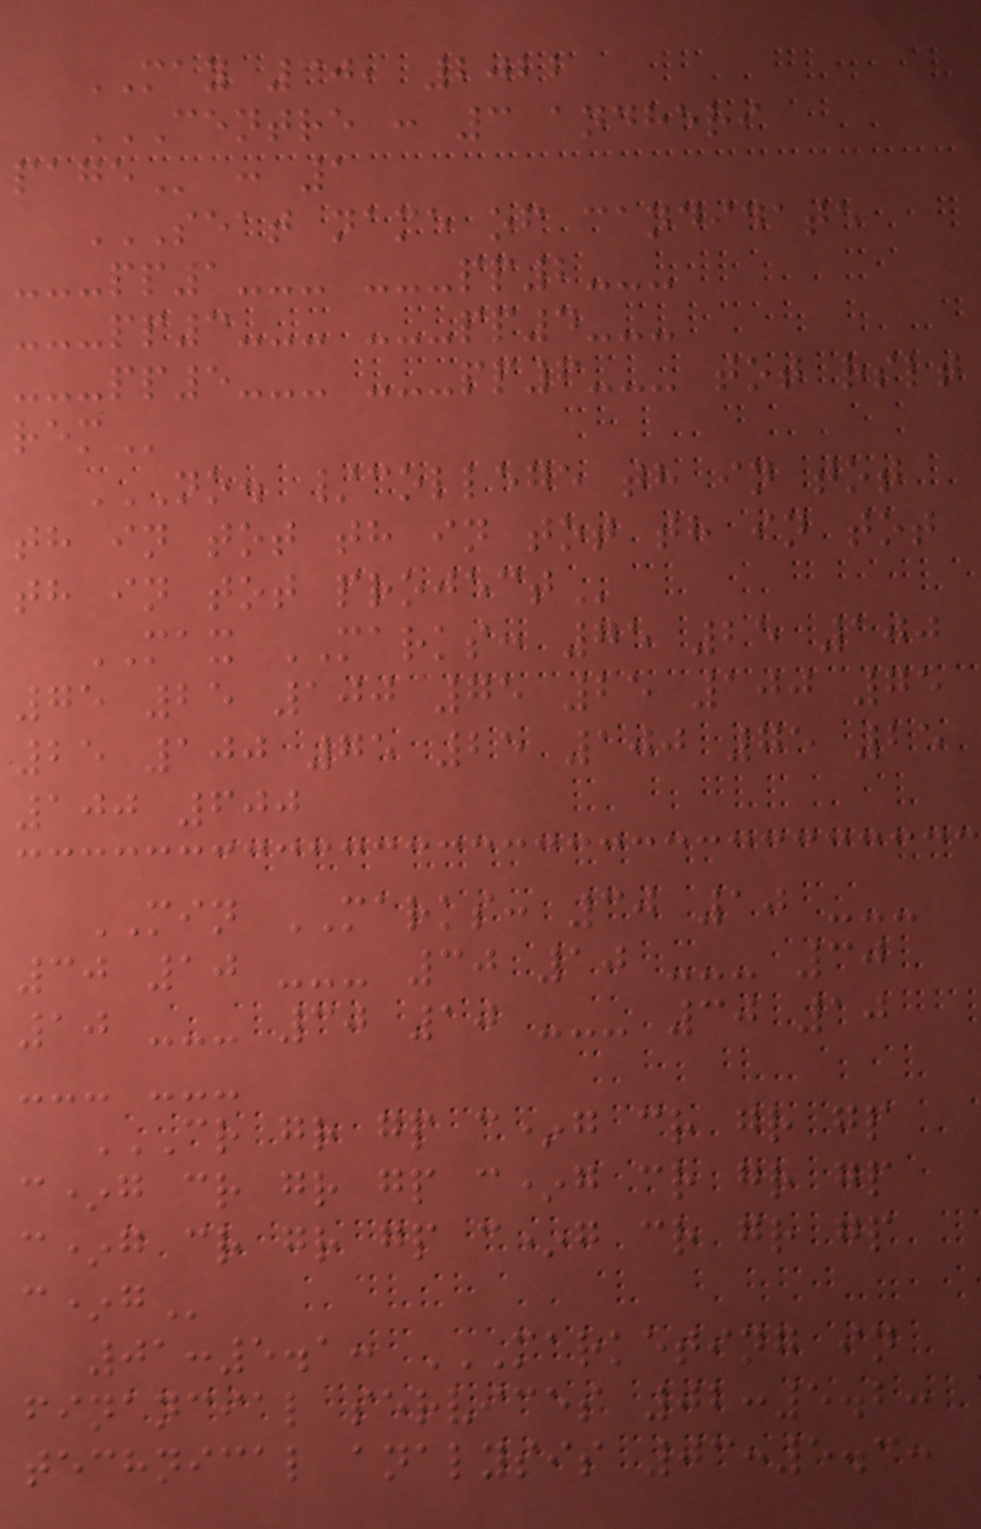MAY 30, 2022
CENTRE : 3 ANDHERI
PAGE : 1
SEAT NAME OF CANDIDATE
---PP1--- ---PP2---
---PP3--- ---PP4---
---PP5--- ---PP6--- TOT RSLT
REM
NO. /COLLEGE TH IN TOT
TH IN TOT TH IN TOT TH IN TOT
TH IN TOT PROJECT
MAX MARKS: 75 25 100
75 25 100 75 25 100 75
25 100 75 25 100 75 25
100 600
MIN MARKS: 30 10 ---
30 10 --- 30 10 --- 30
10 --- 30 10 --- 30 10
--- ---
CR GR GP C*G CR GR GP
C*G CR GR GP C*G CR GR GP
C*G CR GR GP C*G CR GR GP
C*G
01:5.1: MARKETING IN
FINANCIAL SERVICES 02:5.2:
TECHNICAL ANALYSIS 03:5.3:
